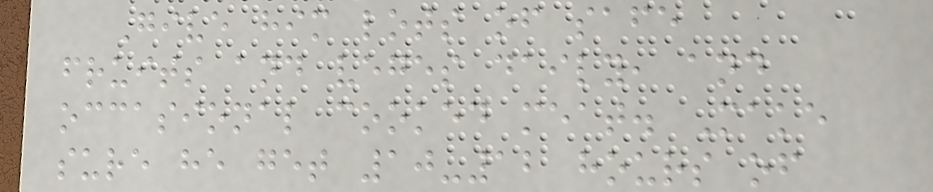Give him lots of safe
fruits and veges daily, and
occasional cooked meat. Make
sure he get 10-12 hours of
